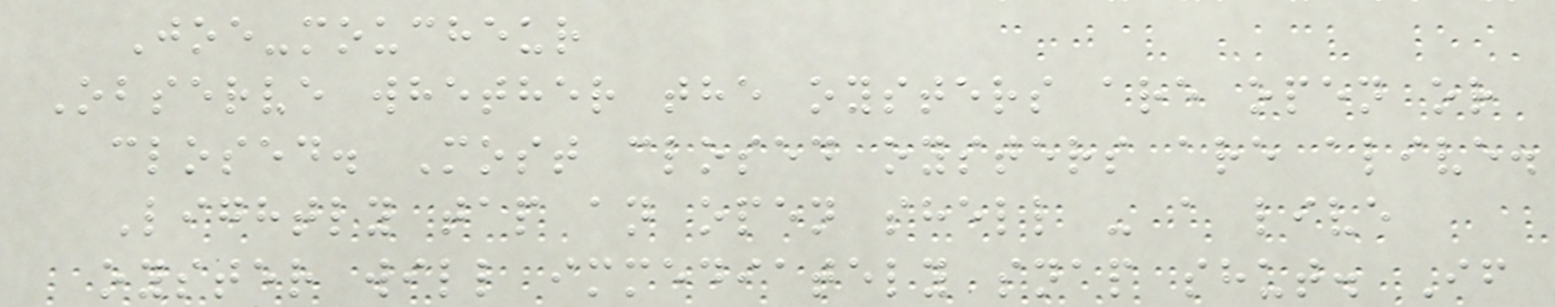Joe-moucheur
Observe whether the oysters are open or
closed. Most closed oysters are alive.
Lightly tap an open shell - a live
oyster will immediately snap shut. If
